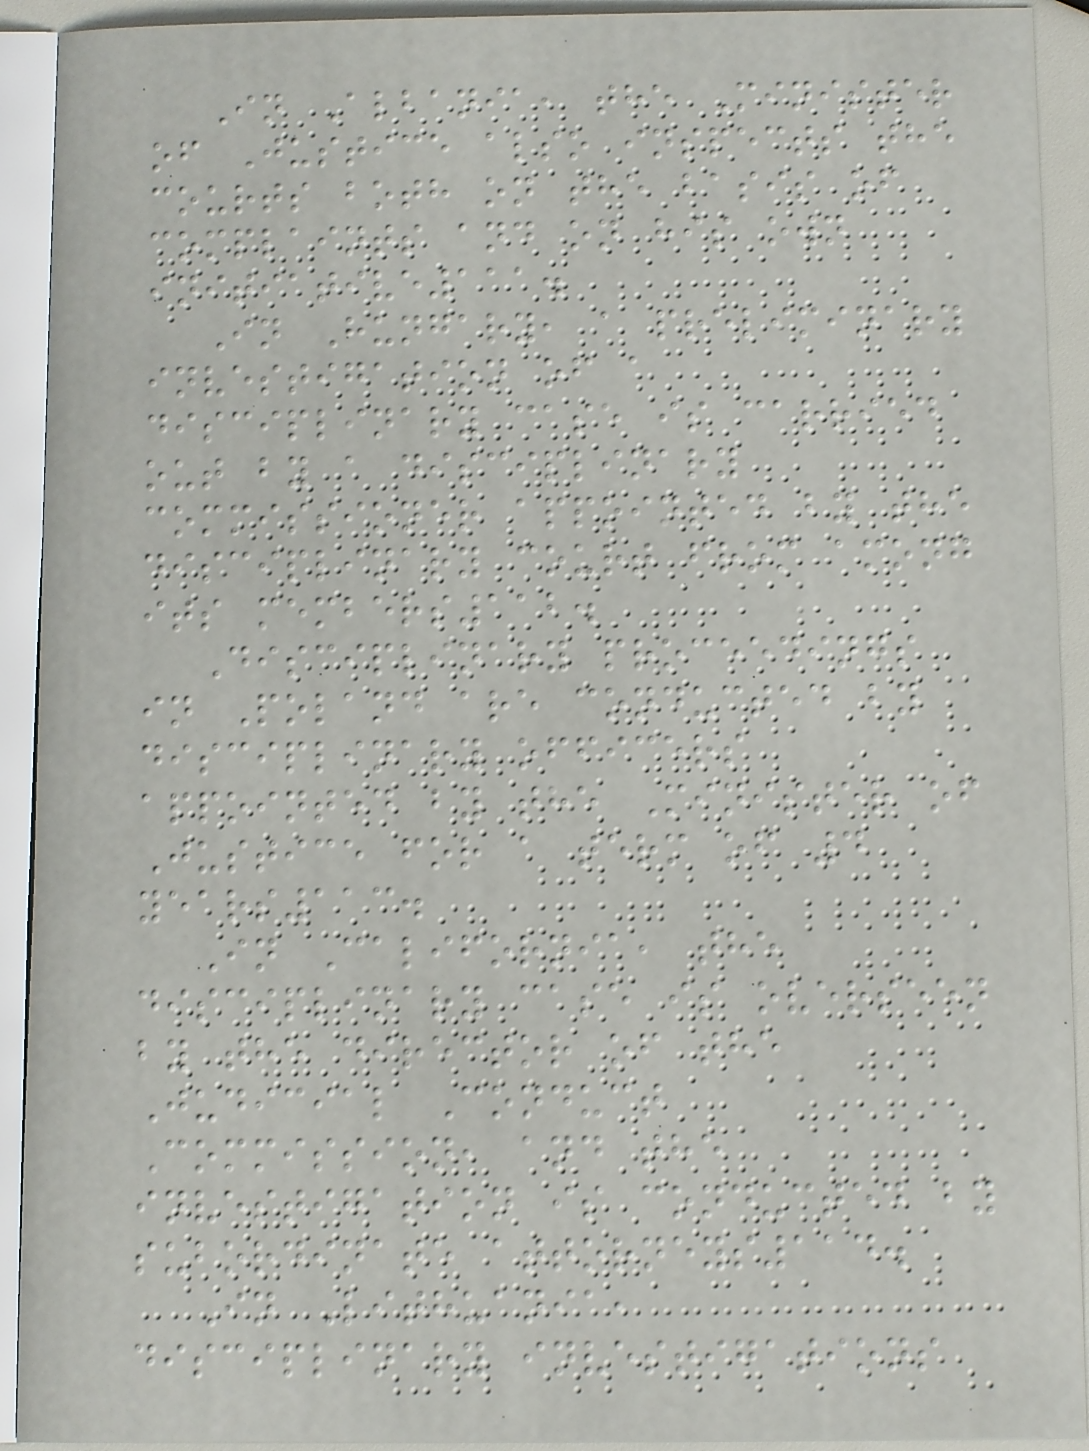In Albania, the Minister
of Justice also inspects the
courts both on the basis of
complaints and on his own
initiative111.
In Hungary, a preliminary
investigation of a
disciplinary case is carried
out by a disciplinary
commissioner appointed by the
disciplinary court from among
its members112.
Disciplinary proceedings
in Poland are conducted by
disciplinary officers
appointed by the Minister of
Justice for a term of 4
years113.
In California, the
disciplinary case is overseen
by the director of the
Judicial Conduct
Commission, and the
investigation is conducted by
subordinate attorneys114.
In Lithuania,
disciplinary investigations
